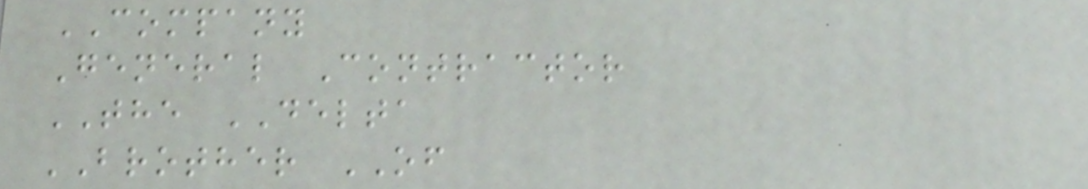COMPANY
General Contractor
THE DELTA
BROTHER OF
